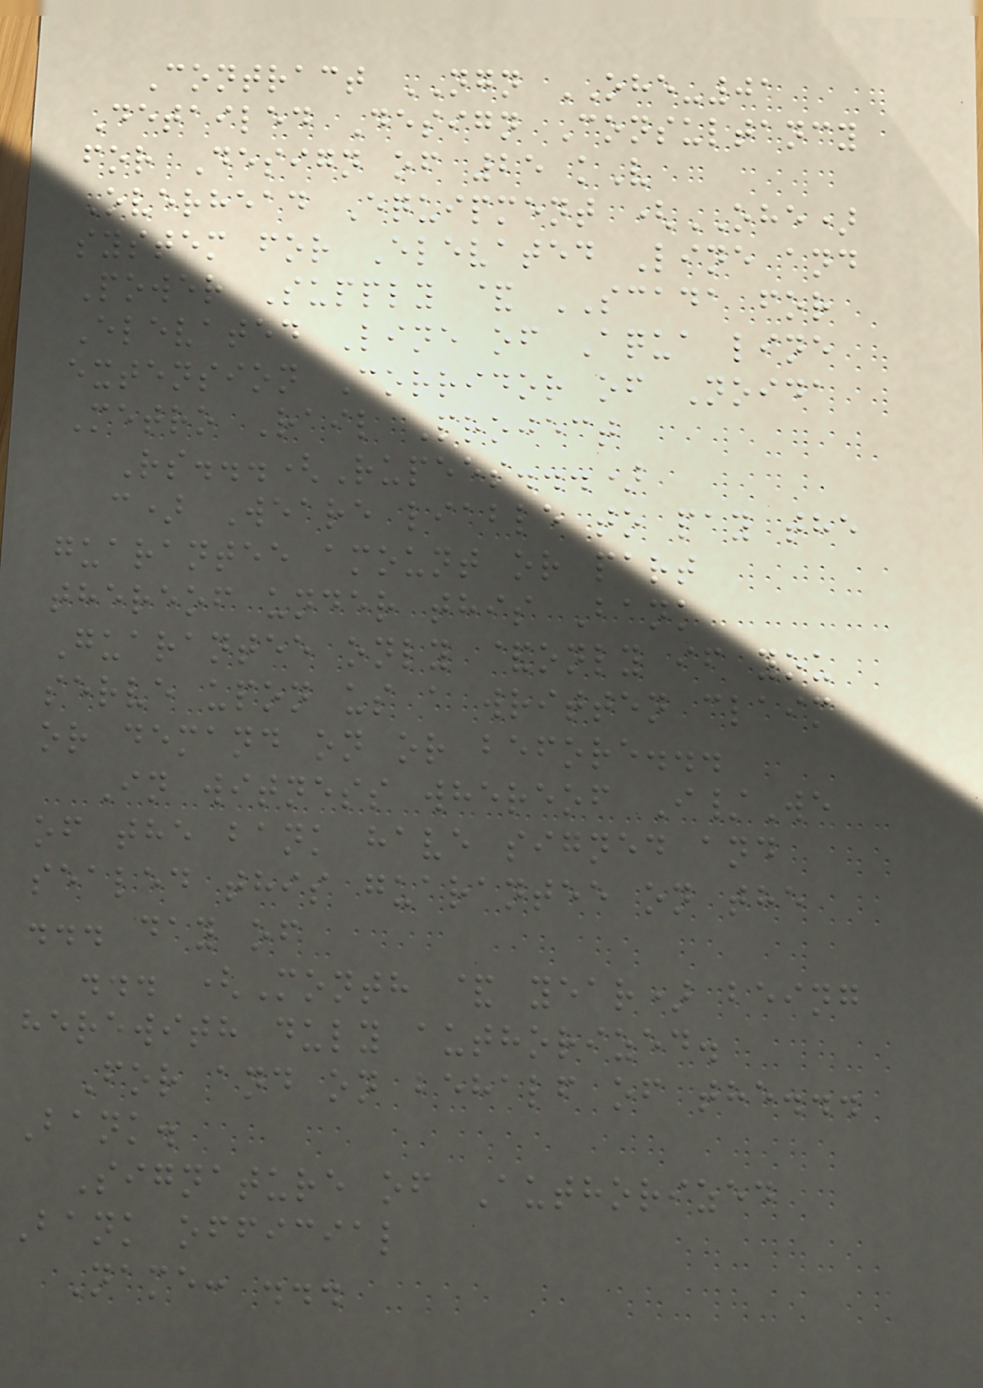Contract NGN OHE-01
Detailed Design Consultancy
for Design of 25 kV
Overhead Equipment (OHE)
system for Elevated Line and
Power Supply & SCADA for
Elevated Line of Aqua line
extension Corridor of Noida
Metro Rail Project
Rs...(Rupees...)
c) Weare liable to pay the
guarantee amount or part
thereof under this Bank
Guarantee only &only if you
serve upon us a written claim
or demand on or before...
In witness whereof I/We
of the bank have signed and
sealed this guarantee on the
... day of
... (Month & year) being
herewith duly authorized.
For and on behalf of the...
Bank.
Signature of Authorized
Bank official
Name: ...
